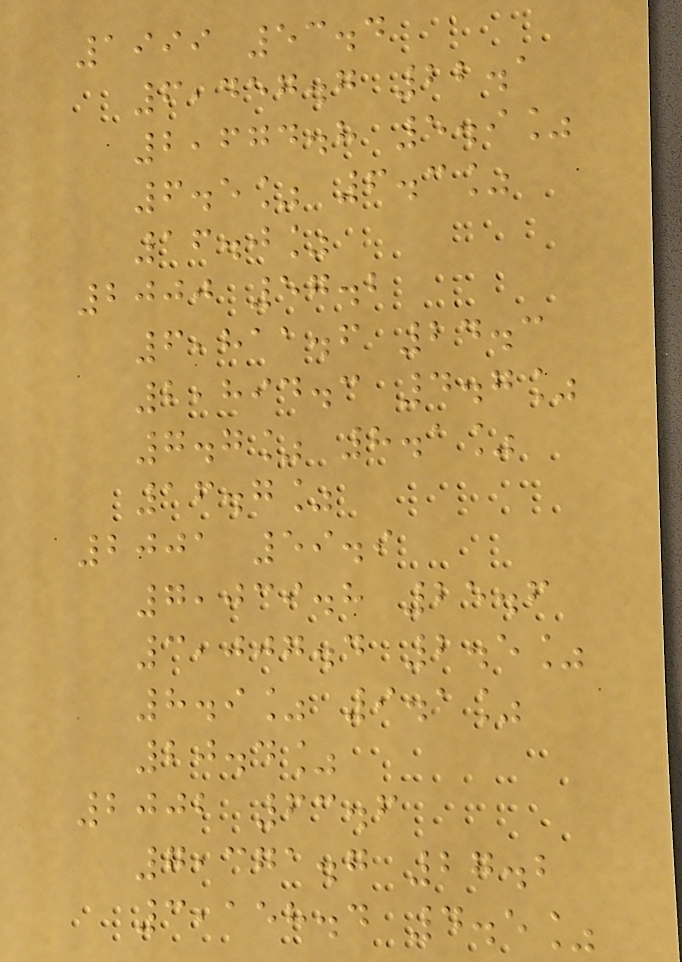1999 53.4
6,457.7 22.1
2,674.8 5.9%
6.5% 6.3%
16.0%
2000 57.2
6,811.6 24.3
2,894.3 4.7%
7.7% 8.1%
16.7%
2001 59.9
7,039.8 25.6
3,007.4 2.5%
8.9% 9.1%
20.4%
2002 63.6
7,371.7 27.2
3,158.4 4.5%
